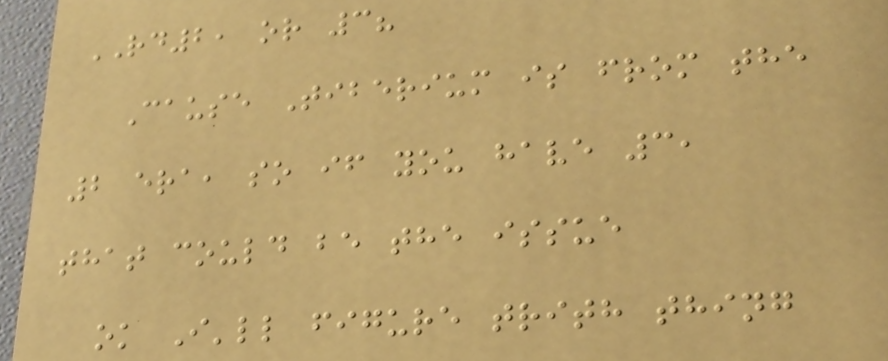RD2, or 3?
Cause Tiberium is from the
2 era, so if you have 3,
that could be the issue
ok I'll figure trith thing
